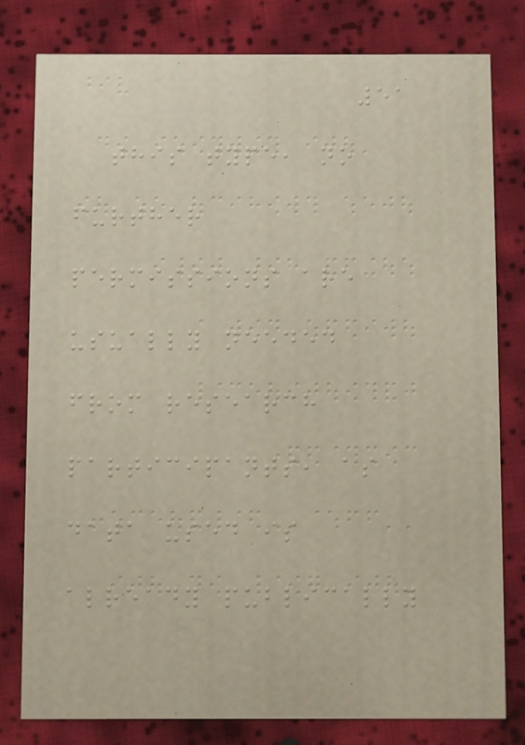51
this type, no
further
permissions are
usually needed
from research
participants, as
data used is
already publically
